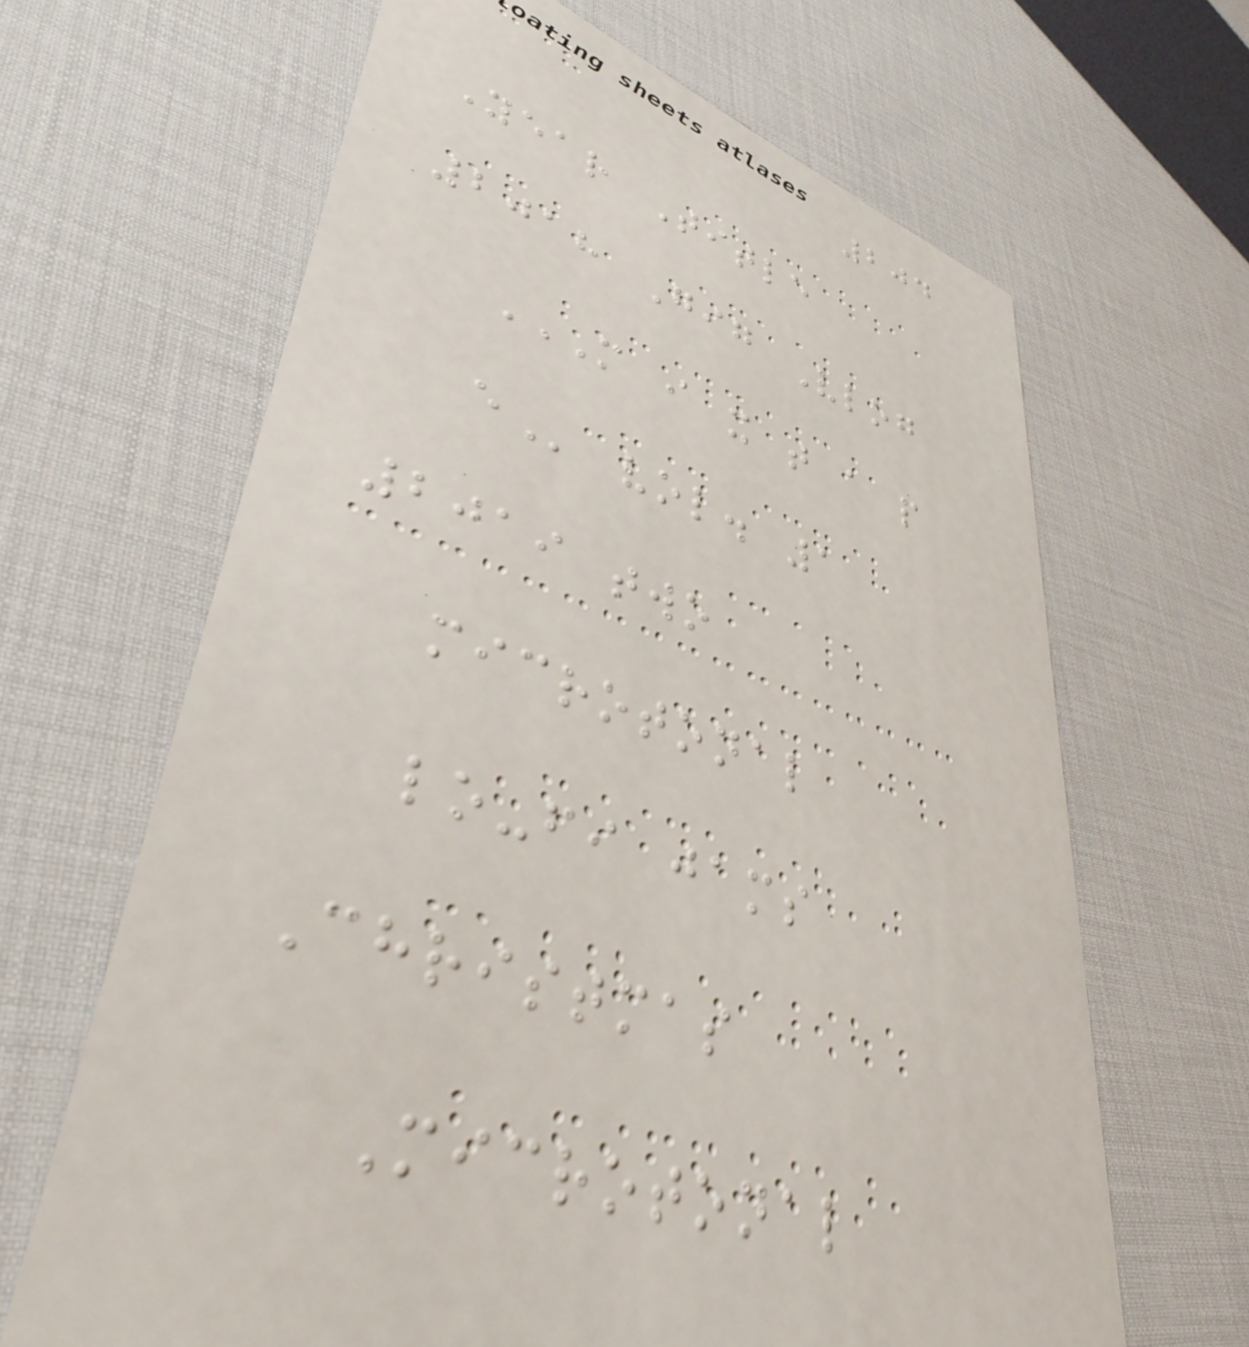204
Year Title
2018 Gig Vlog
M I X T A P
E vol. 1
2019 two
microtonal
lo-fi jams
Christmas
Microtonal
